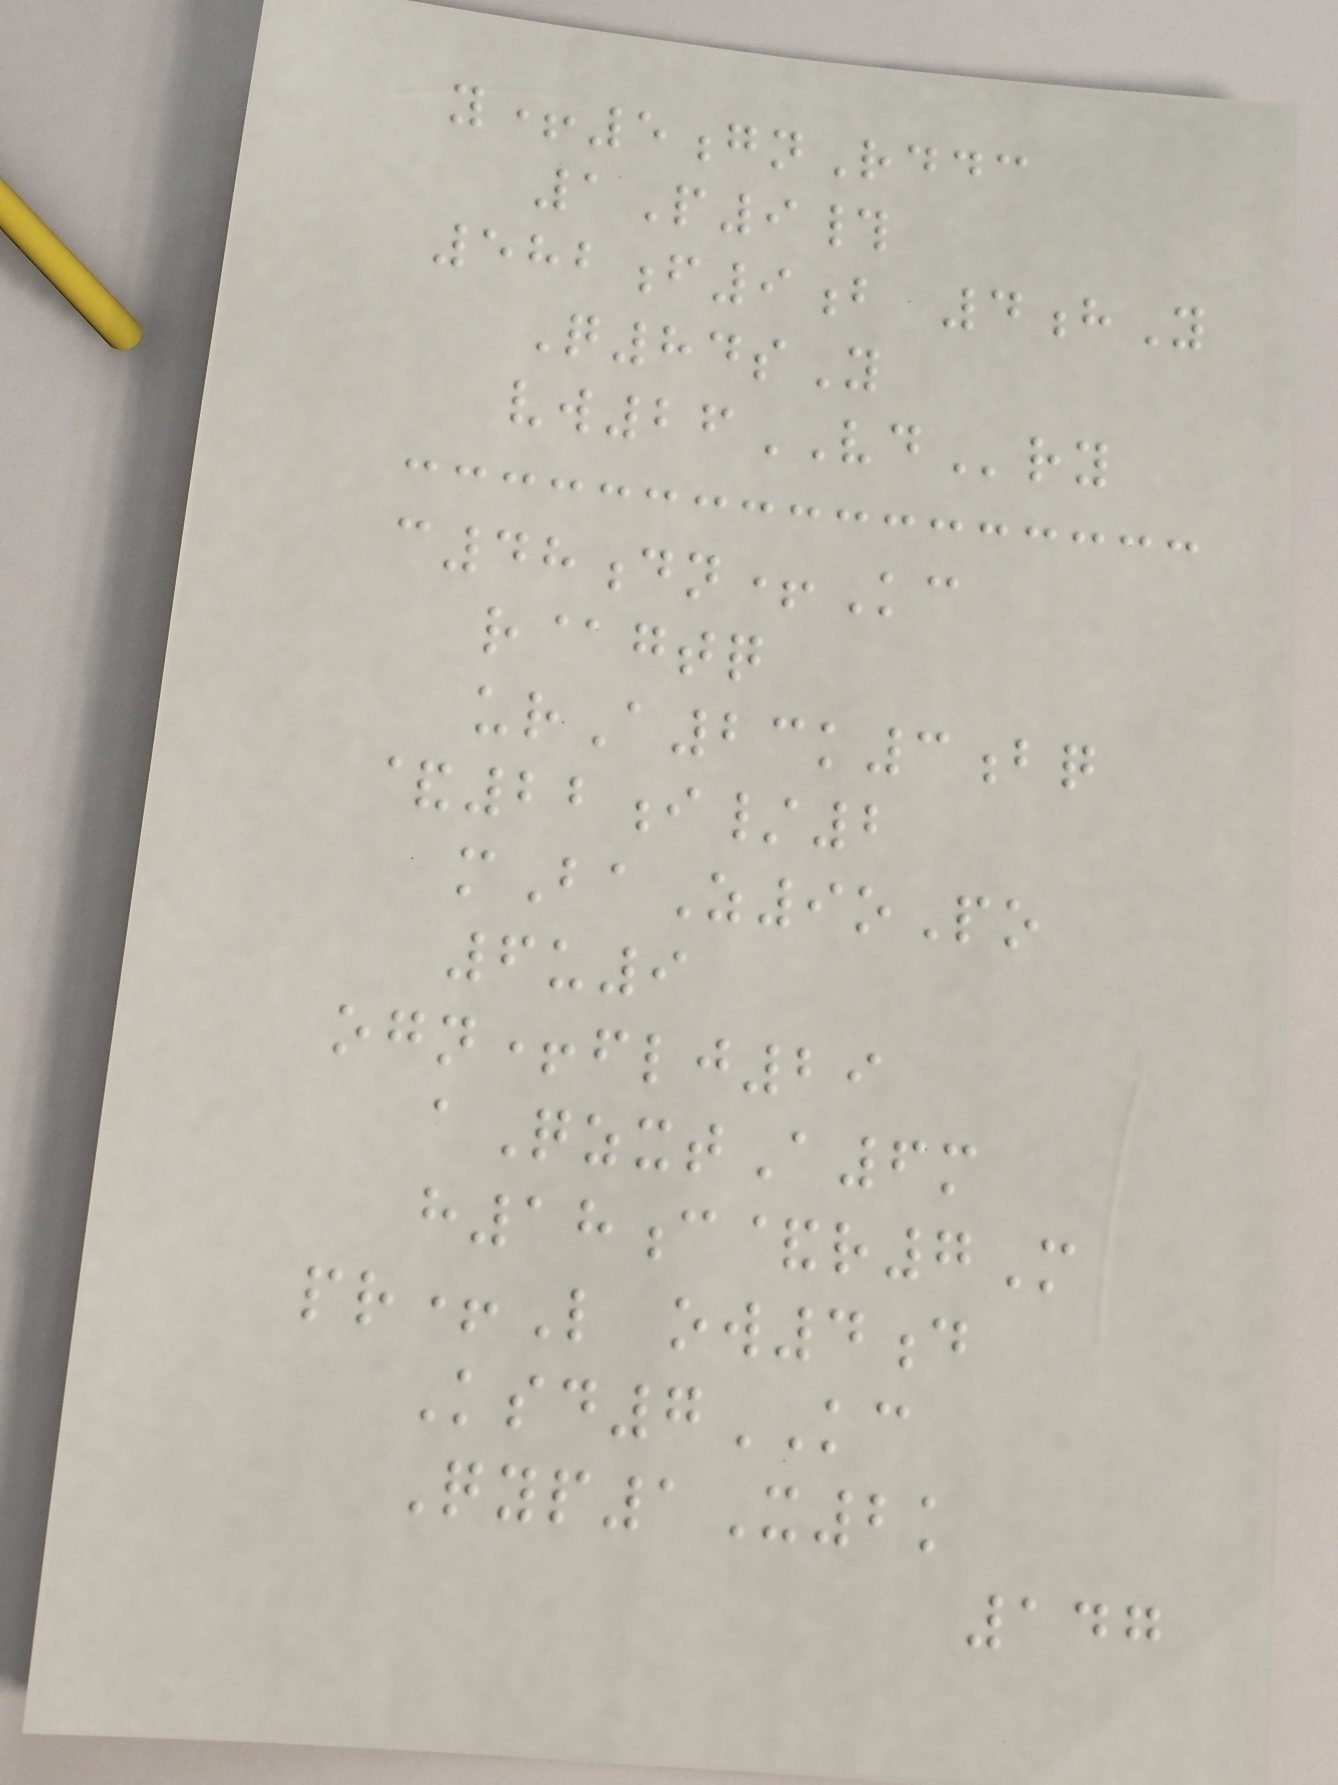y+5gnRddc
1P9#
582f9b 4hY
Q84sY
vw26VDry
c48dn+Kc
r@gtq
urA23k3bq
&22i/2
mBaZ9oPo
6u9
ogn+flj29
aQzxtA6m
h18c&r7M
pr+L ow4d
Ksd7KC
Qyp1X2k
147
